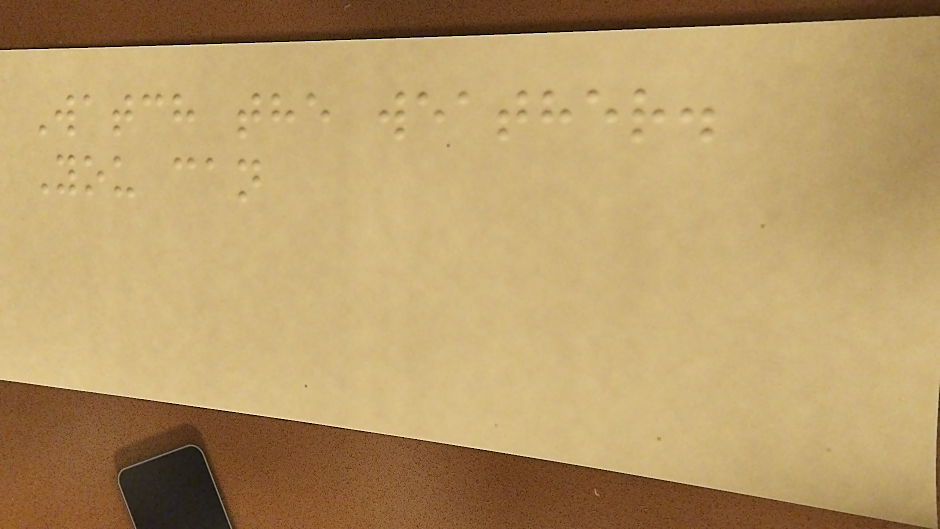Watch the weather.
You can
